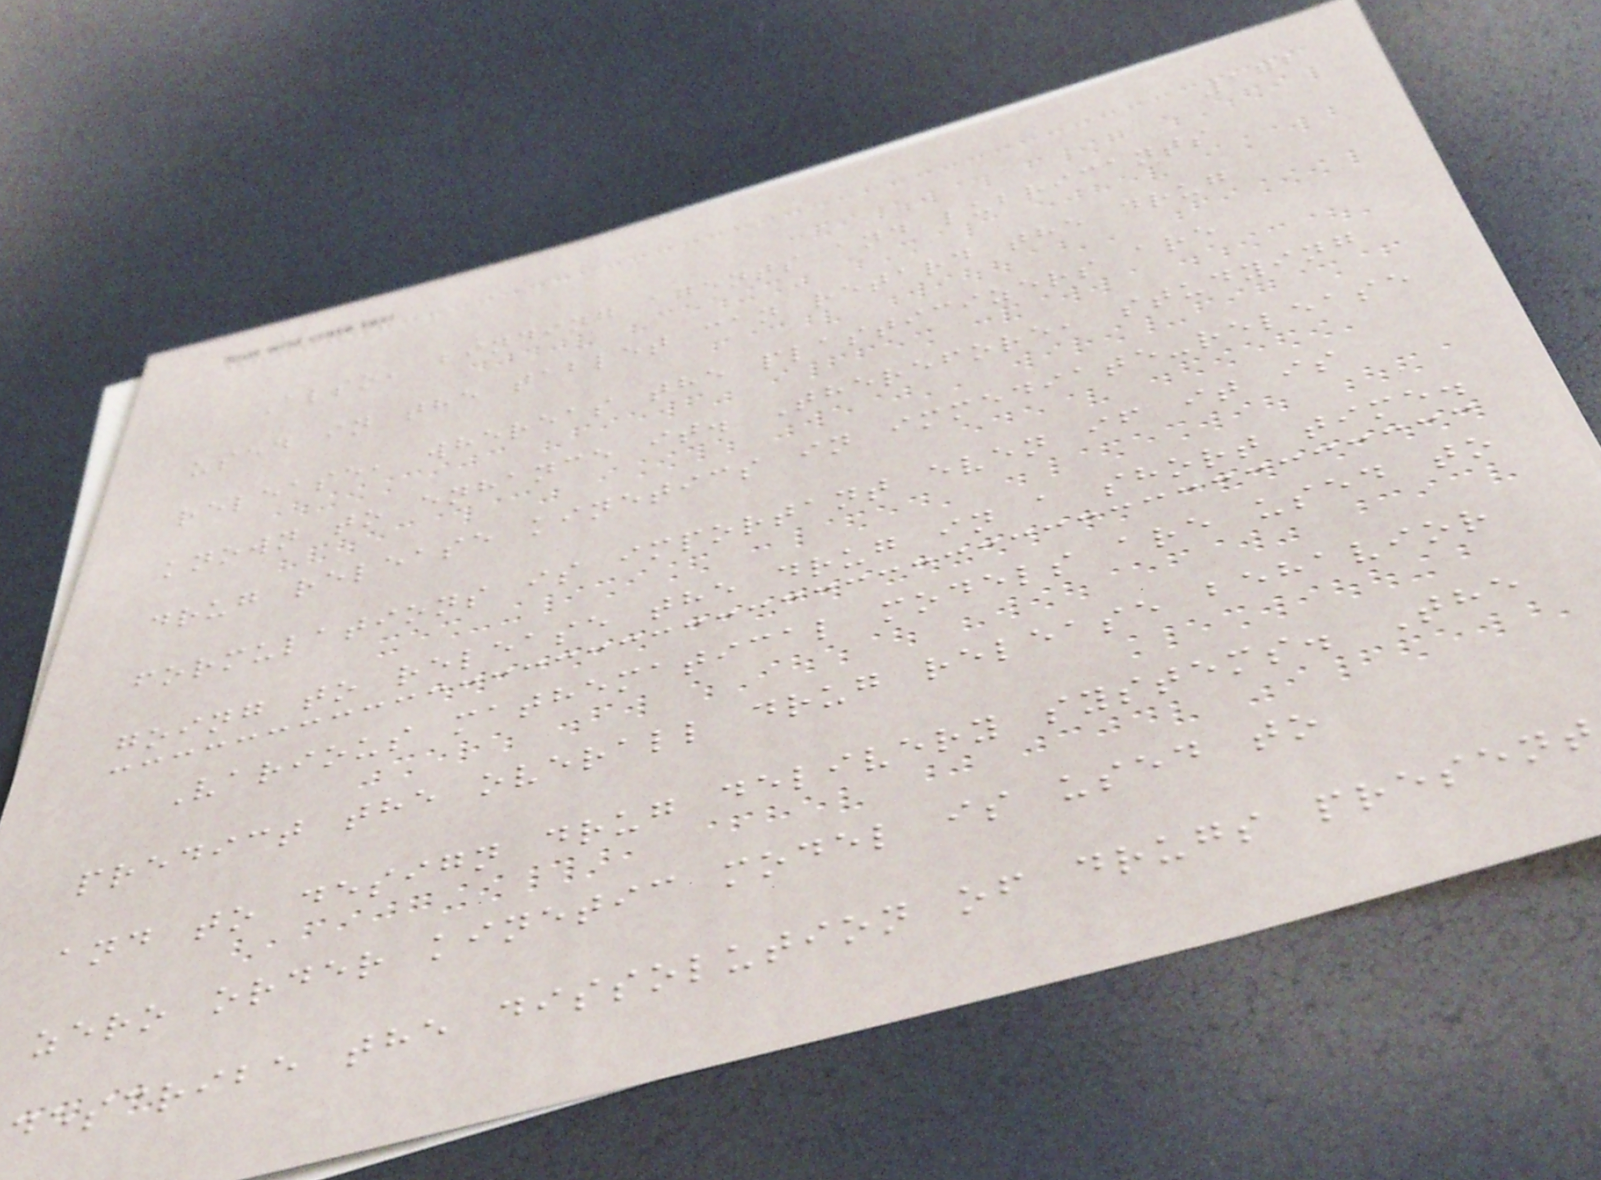172
Also, binding agents and lubricants
used in the tablet can retard the drug
release, whereas the plasticizers are
known to enhance it. Therefore, studying
drug release kinetics in immediate-release
formulations is important even if it is
going to release the drug in a short time.
Various mathematical models are used to
predict the overall drug release behavior
and to design drug delivery systems. The
zero order kinetic model is used to
describe the dissolution of drugs present
